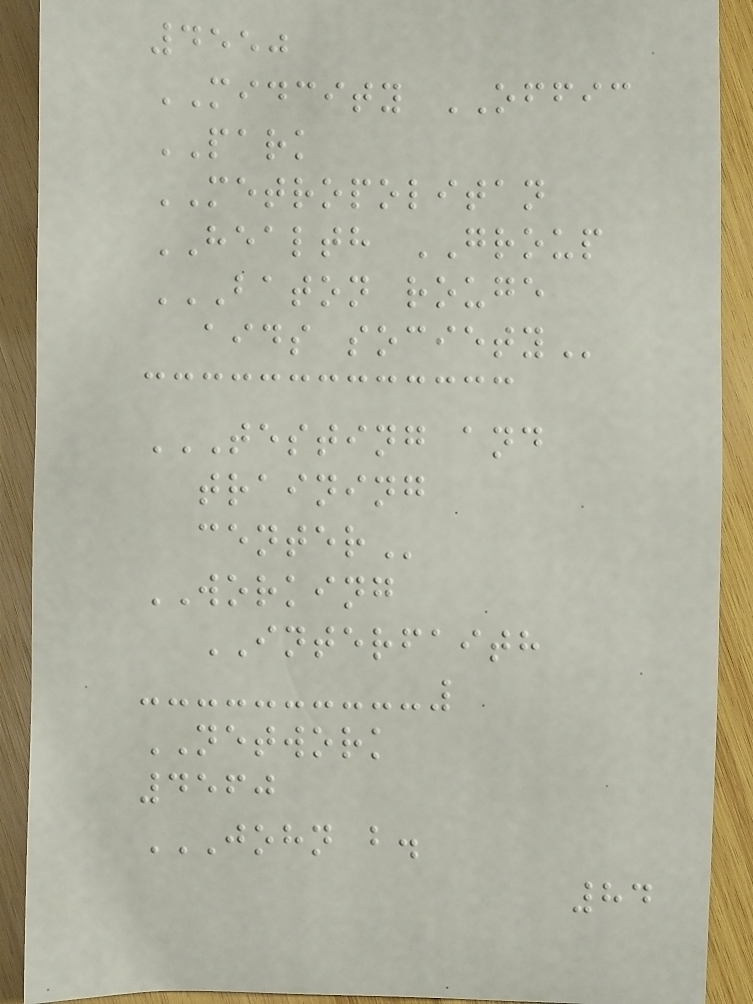4550
MIDCITY OFFIC
PARK
METROPOLITAN
HEALTH GROUP
BATON ROUGE
AIDS SOCIETY
TESTING AND
TRAINING
CENTER
WORKING
INTERFAITH
NETWORK
4560
JOHN B.
84
